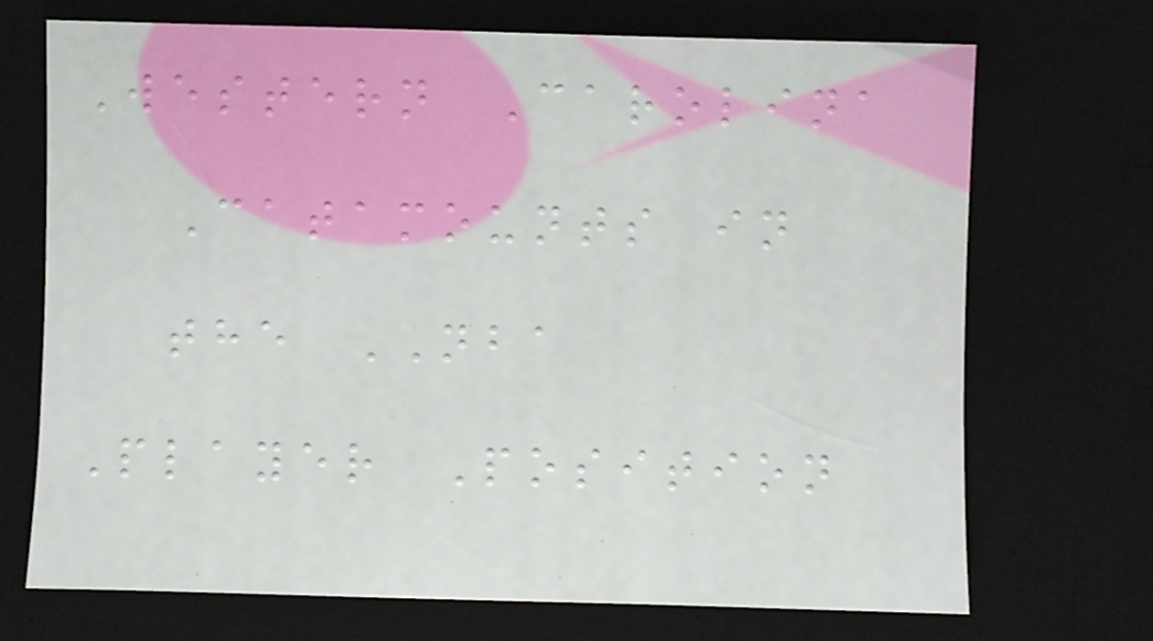Western Carolina
Catamounts in
the NBA
Player Position
